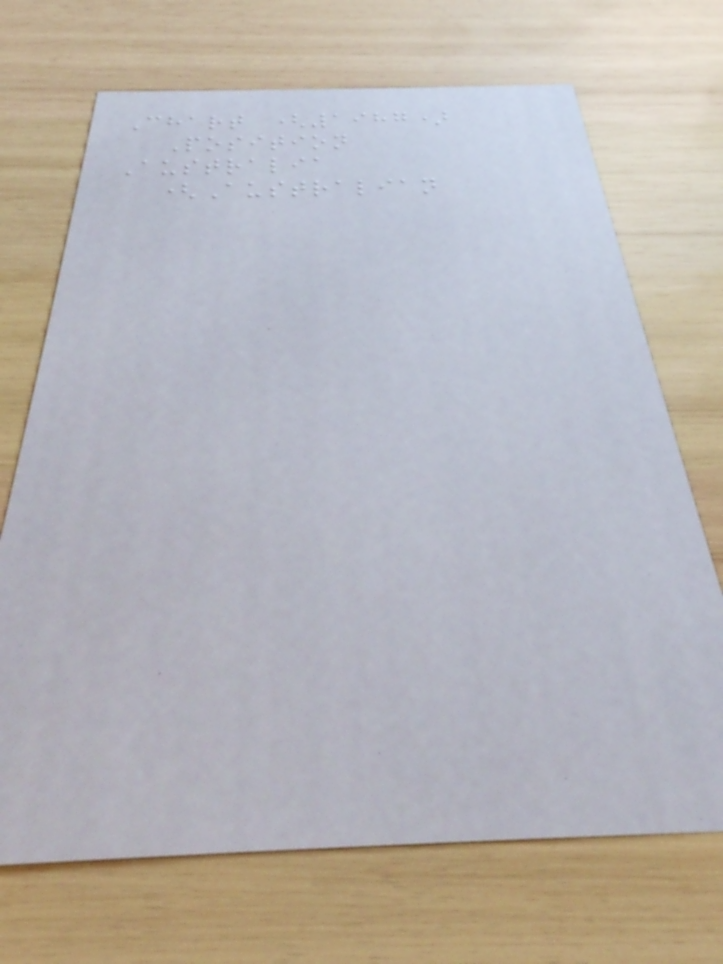Chart (1987)
Position
Australia
(Australian
